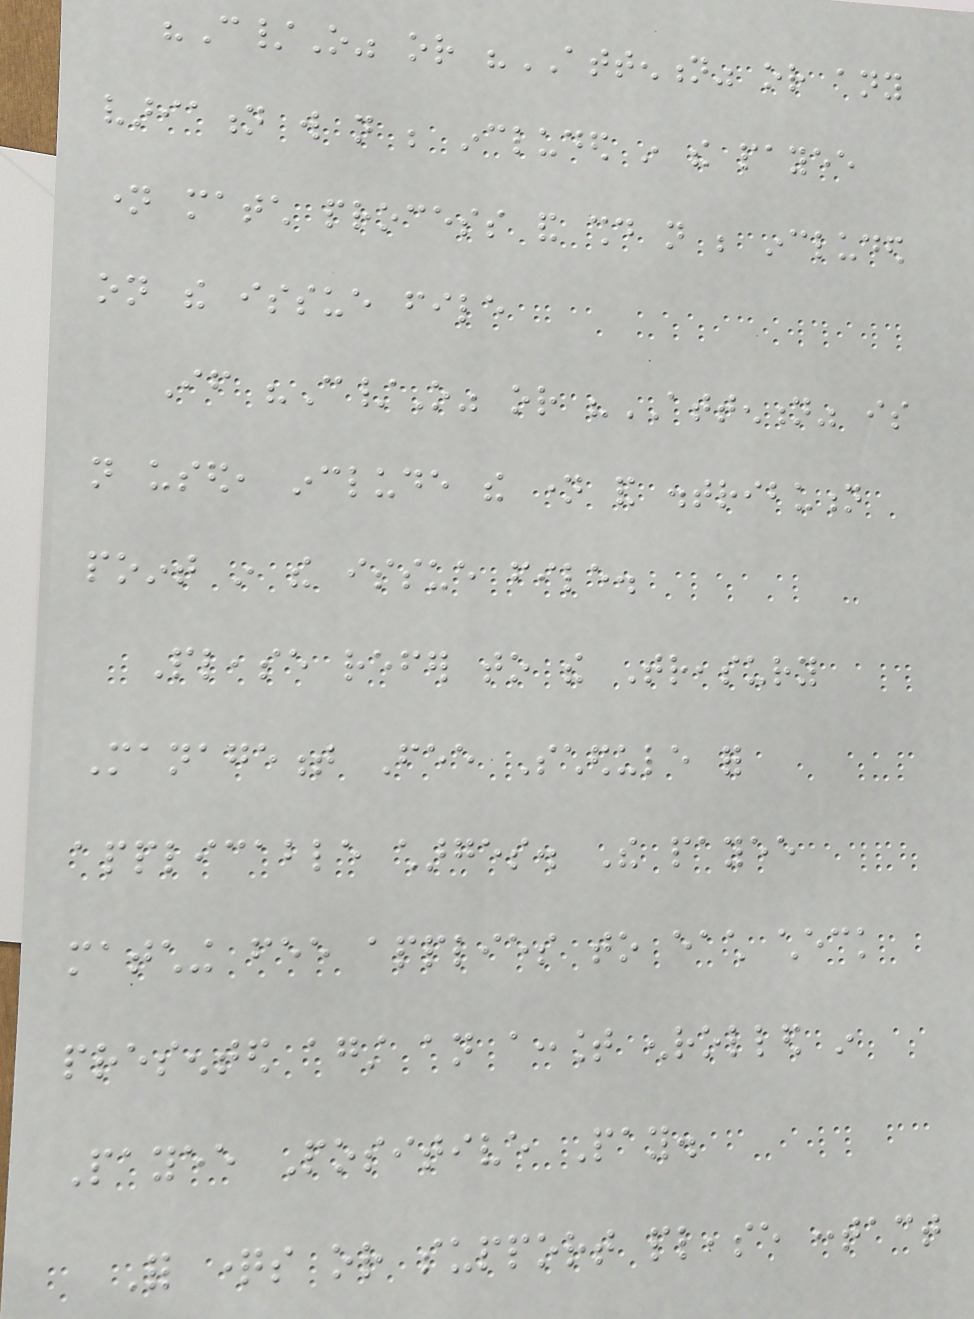"C/O" or "ATTENTION" or any
variation will not be included in the payee
name match process and should not be included
on the issue file
If "C/O" or "ATTENTION" is
not used, include the name and distribution
point in the issue file.
Please refer to the Treasury
Management Fee Schedule for
applicable charges. The payee
matching fee applies to each check
presented against an account enrolled in
Payee Positive Pay.
For questions or support please contact
